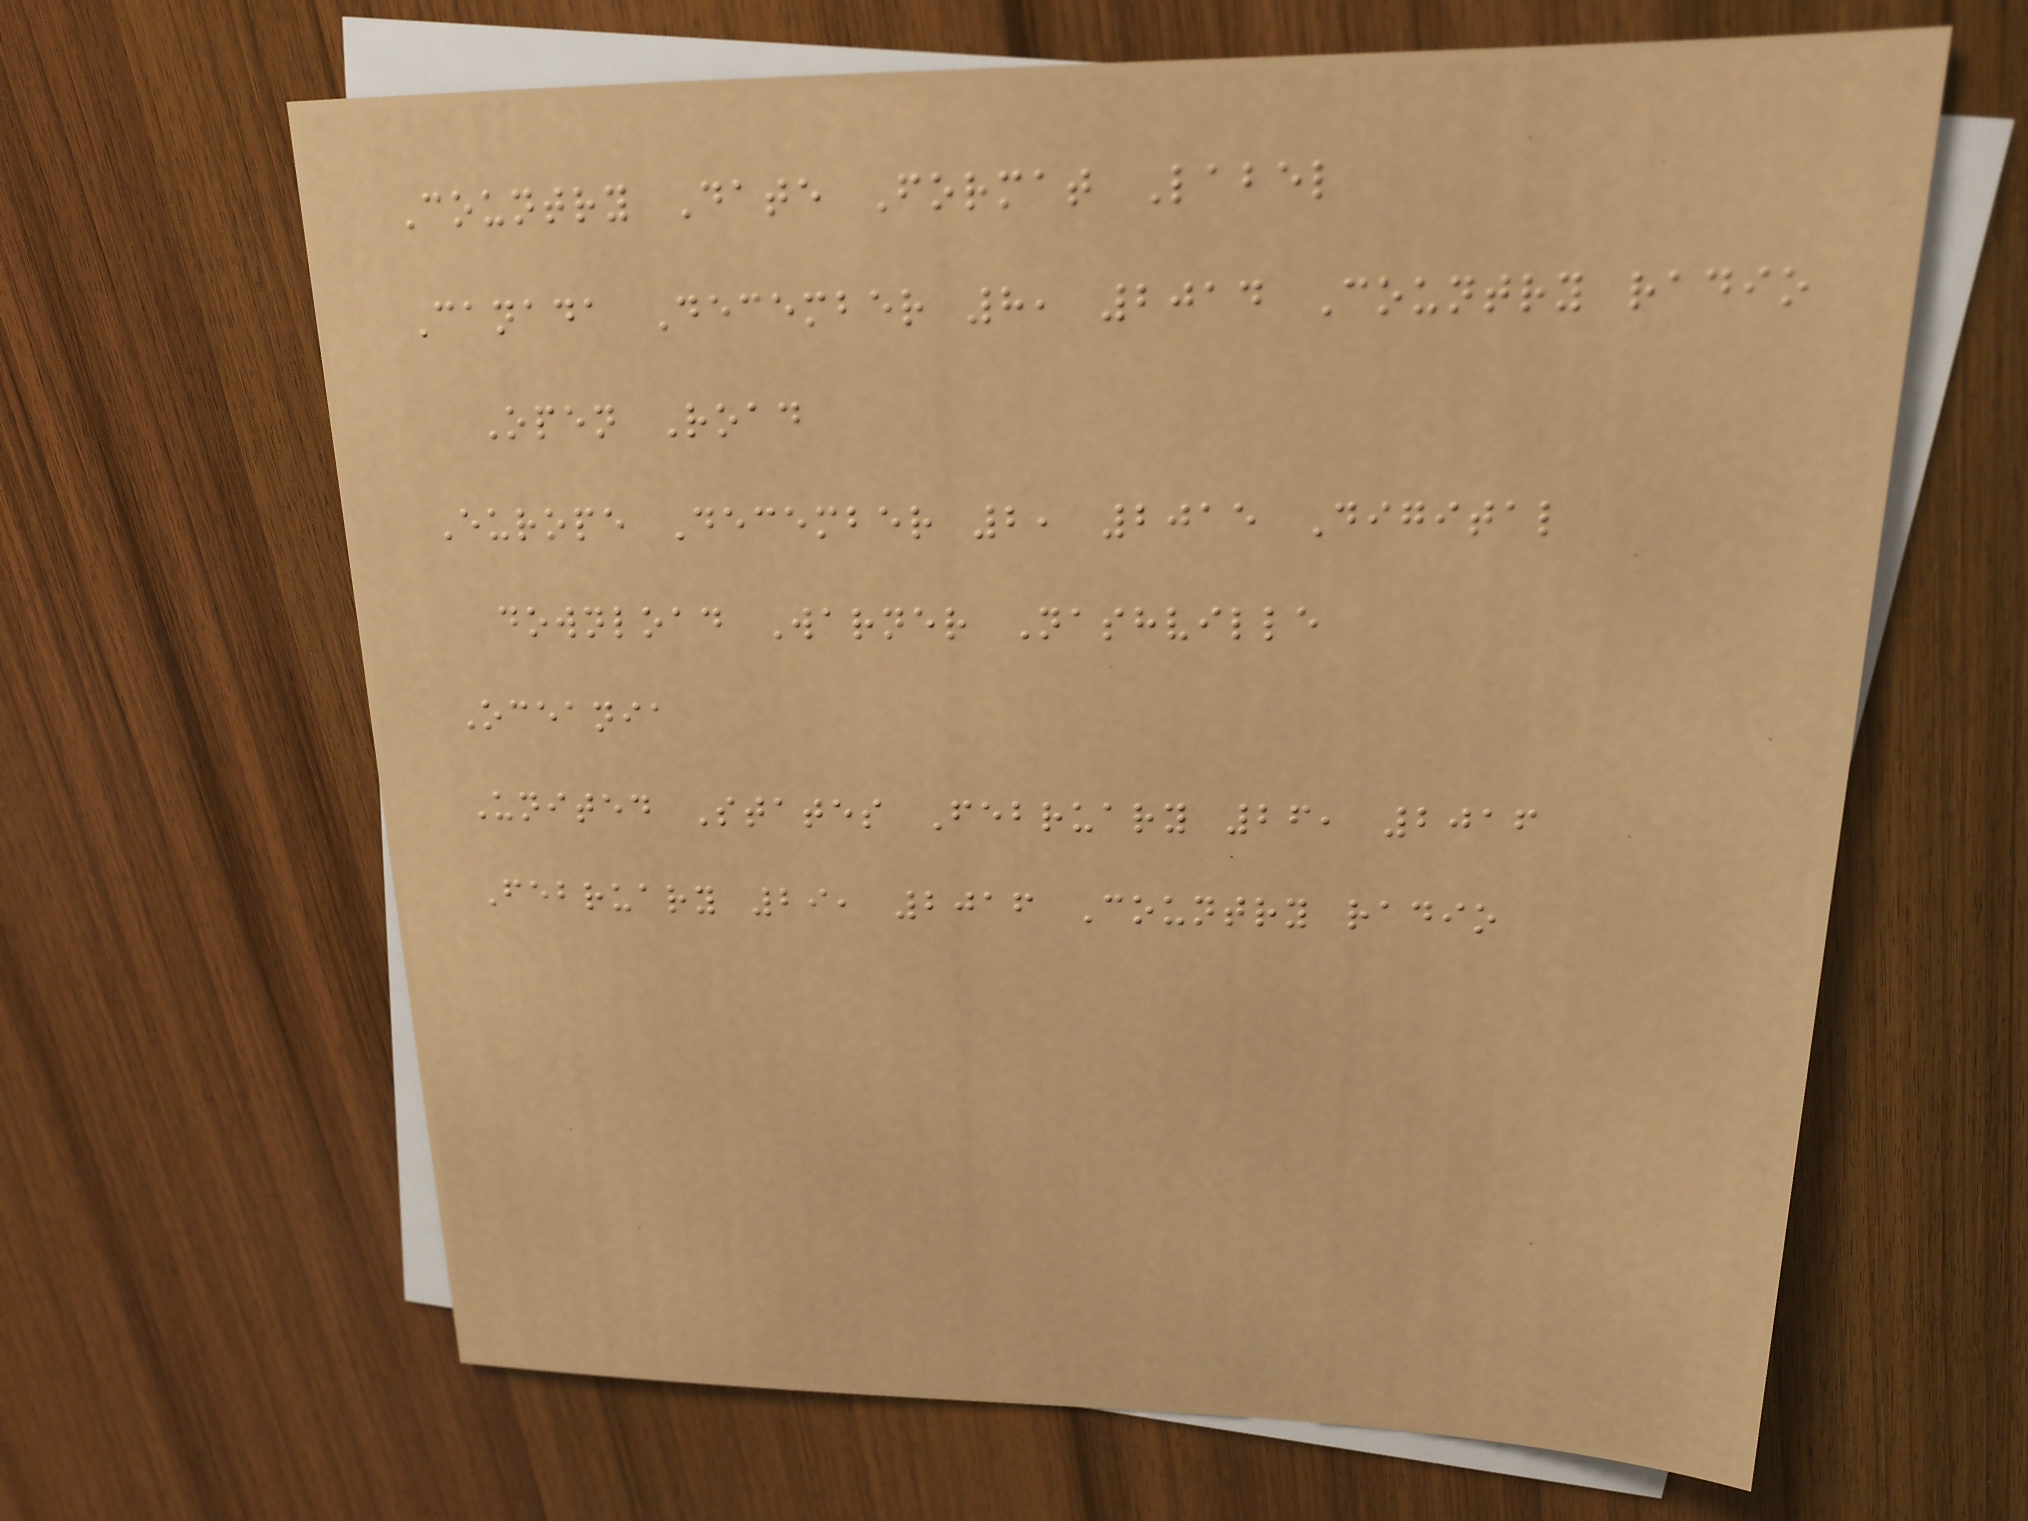Country Date Format Label
Canada December 8, 2014 Country radio
Open Road
Europe December 2, 2015 Digital
download Warner Nashville
Oceania
United States February 26, 2016
February 29, 2016 Country radio
